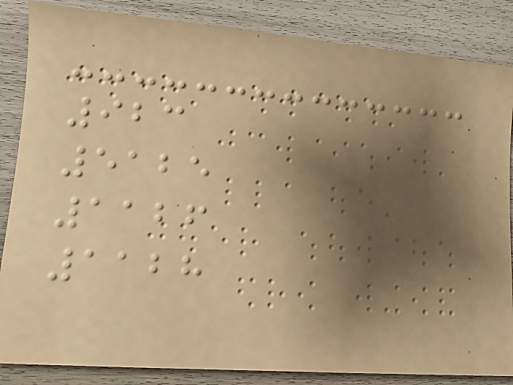923
5125
1126
1128
